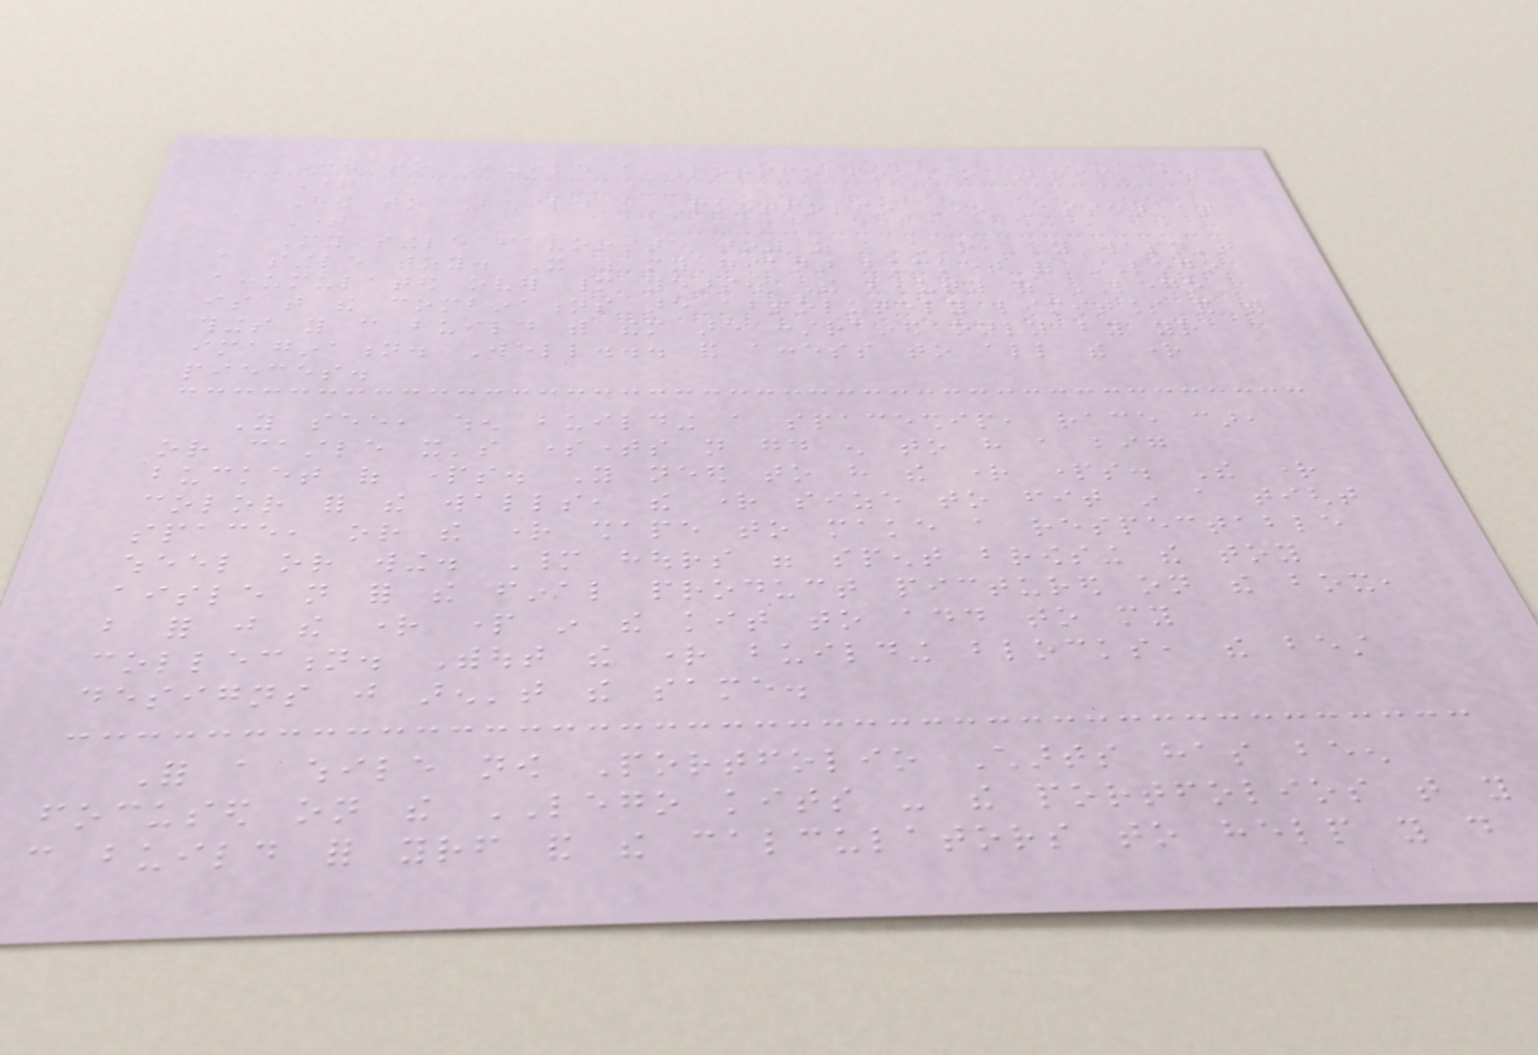How to Build a Portfolio One Brick at
a Time
How to Build a Portfolio One Asset at
a Time
My single favorite toy as a child really wasn't
a single toy. It was my giant bucket of LEGO
accumulated over many years. The beauty of LEGO
is that the combinations are absolutely limitless and the
things you can build with them are constrained only by your
imagination. Well... and access to all the right
pieces.
You see, when building a spaceship, race car,
or castle it's sometimes not good enough to have a big
bucket of parts. You need to have the right parts. The right
color for the walls, the right size to fit in a tight
space, or the right shape to make a respectable
wheel or wing. Many hours were spent browsing the toy
aisle not for the final product pictured on the box,
but for just the right part in the kit to add to my
collection. Without the right building blocks, the best
designs just aren't the same.
For a while now Portfolio Charts has been
focused on the LEGO kits - the portfolios that you
can build for yourself and the calculators to help you do
